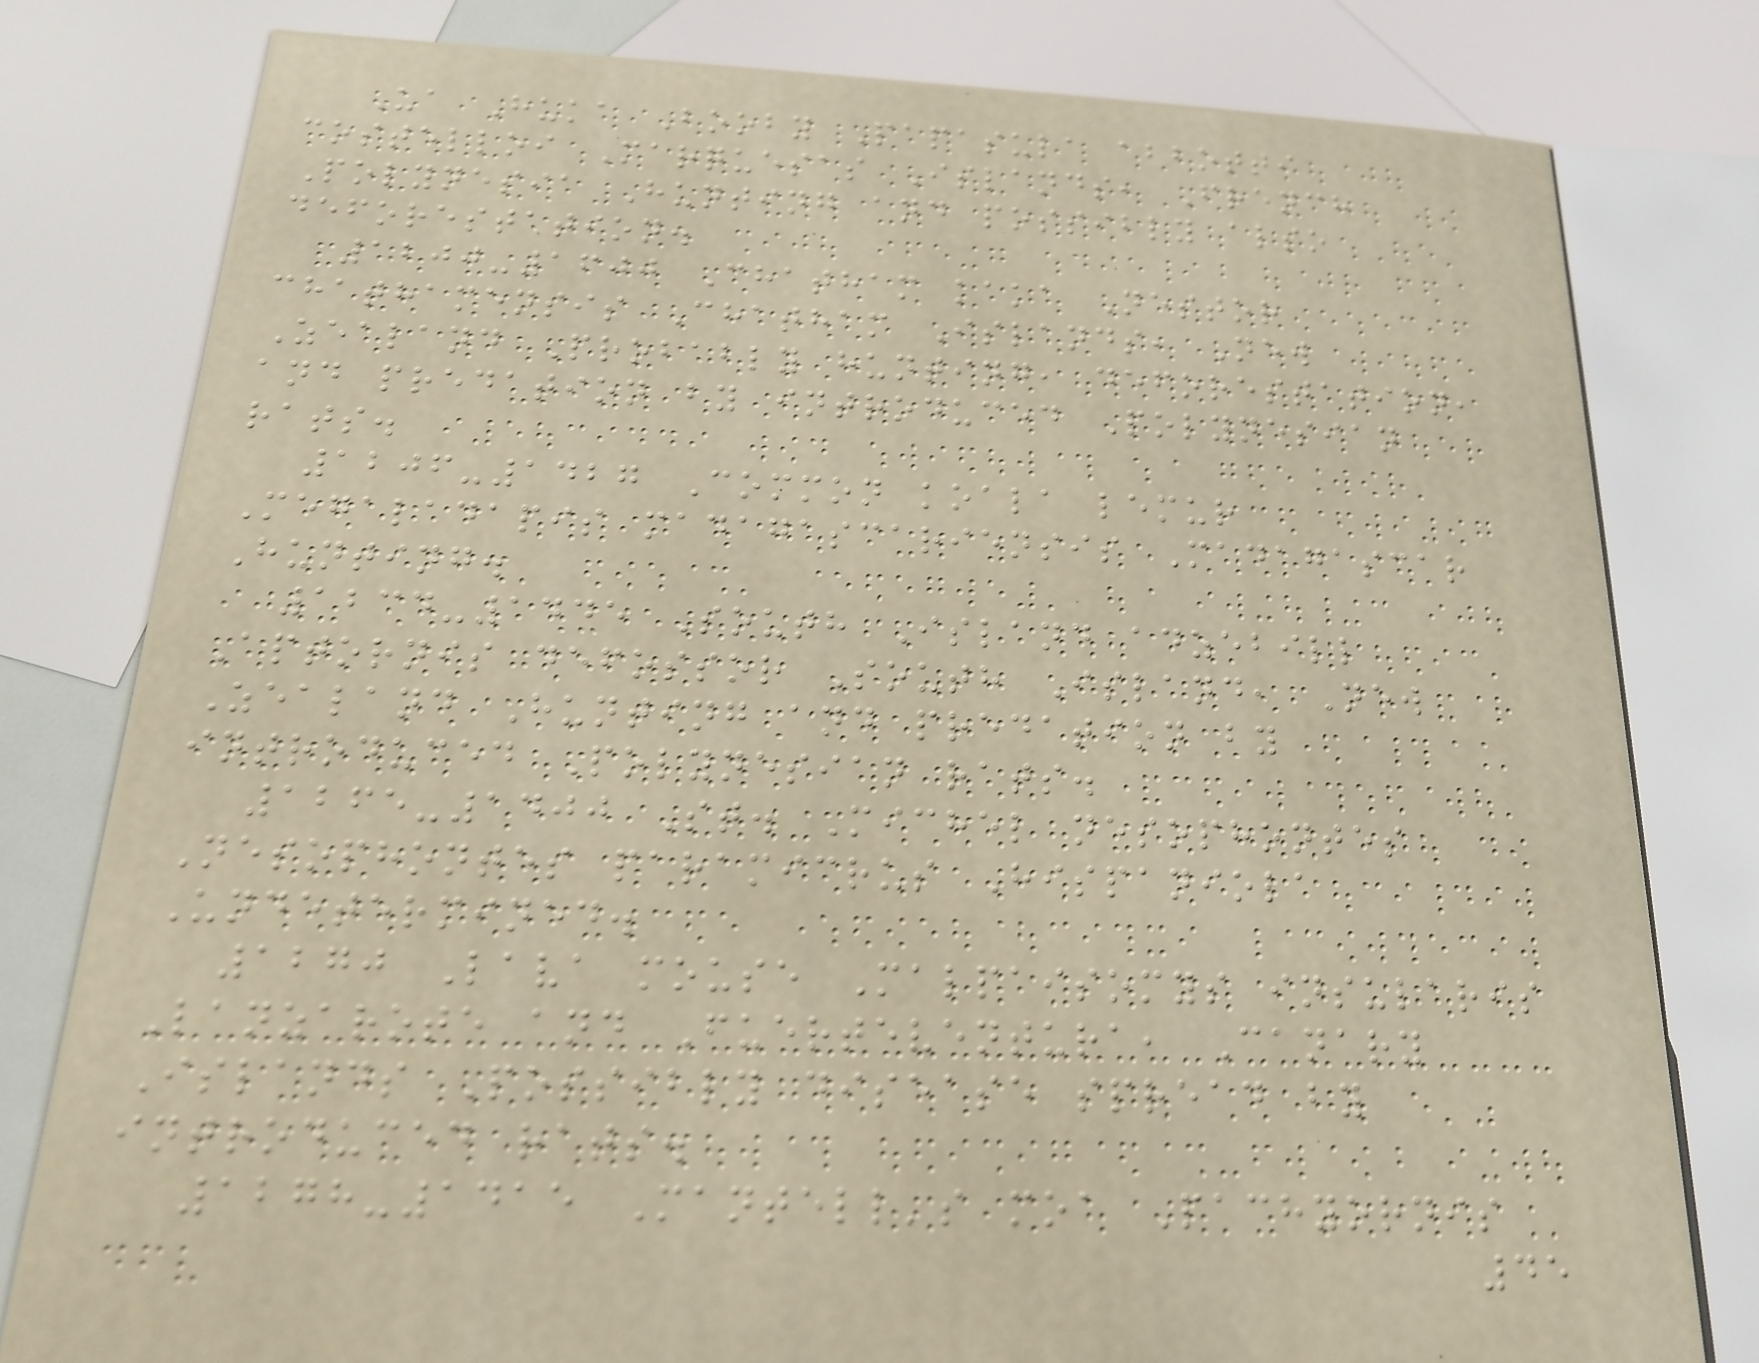Ua Huka Booby Papasula abbotti
costelloi Marquesas Islands, French
Polynesia Hunting and possibly also
deforestation.
1200-1600 Chatham kaka Nestor
chathamensis Chatham Islands, New
Zealand Probably hunting, deforestation,
and predation by introduced Polynesian
rats.
1206-1427 Common koala lemur
Megaladapis madagascariensis Madagascar
Hunting.
1234-1445 South Island adzebill
Aptornis defossor South Island, New
Zealand Hunting and predation by
introduced Polynesian rats.
1265-1400 St. Michel nesophontes
Nesophontes paramicrus Hispaniola
Undetermined.
1270 Lava mouse Malpaisomys insularis
Lanzarote and Fuerteventura, Canary
Islands Possibly disease spread by
introduced rats.
1278-1415 Mantell's moa Pachyornis
45
